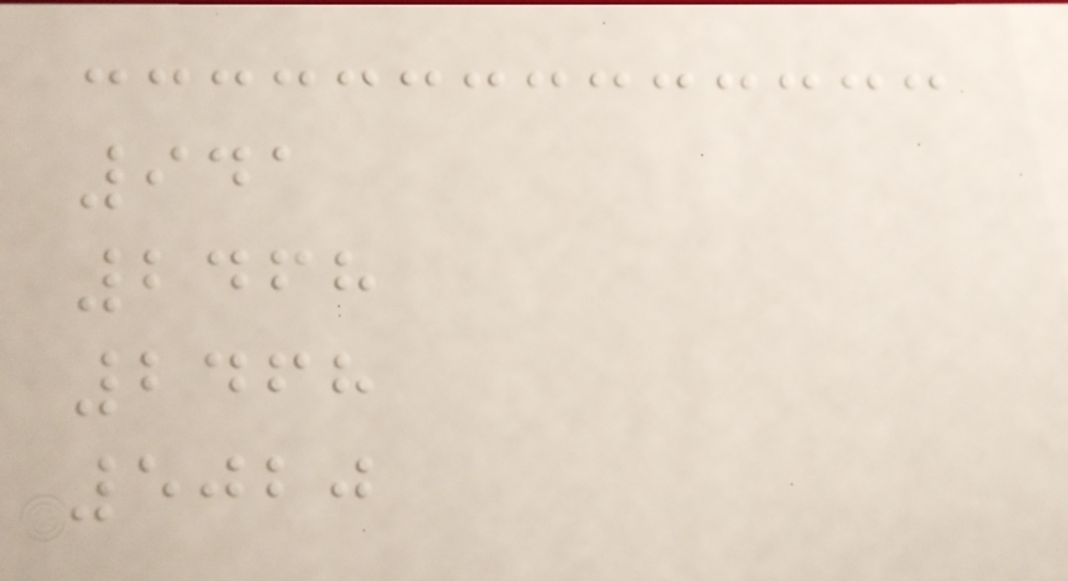941
2468
2468
5020
